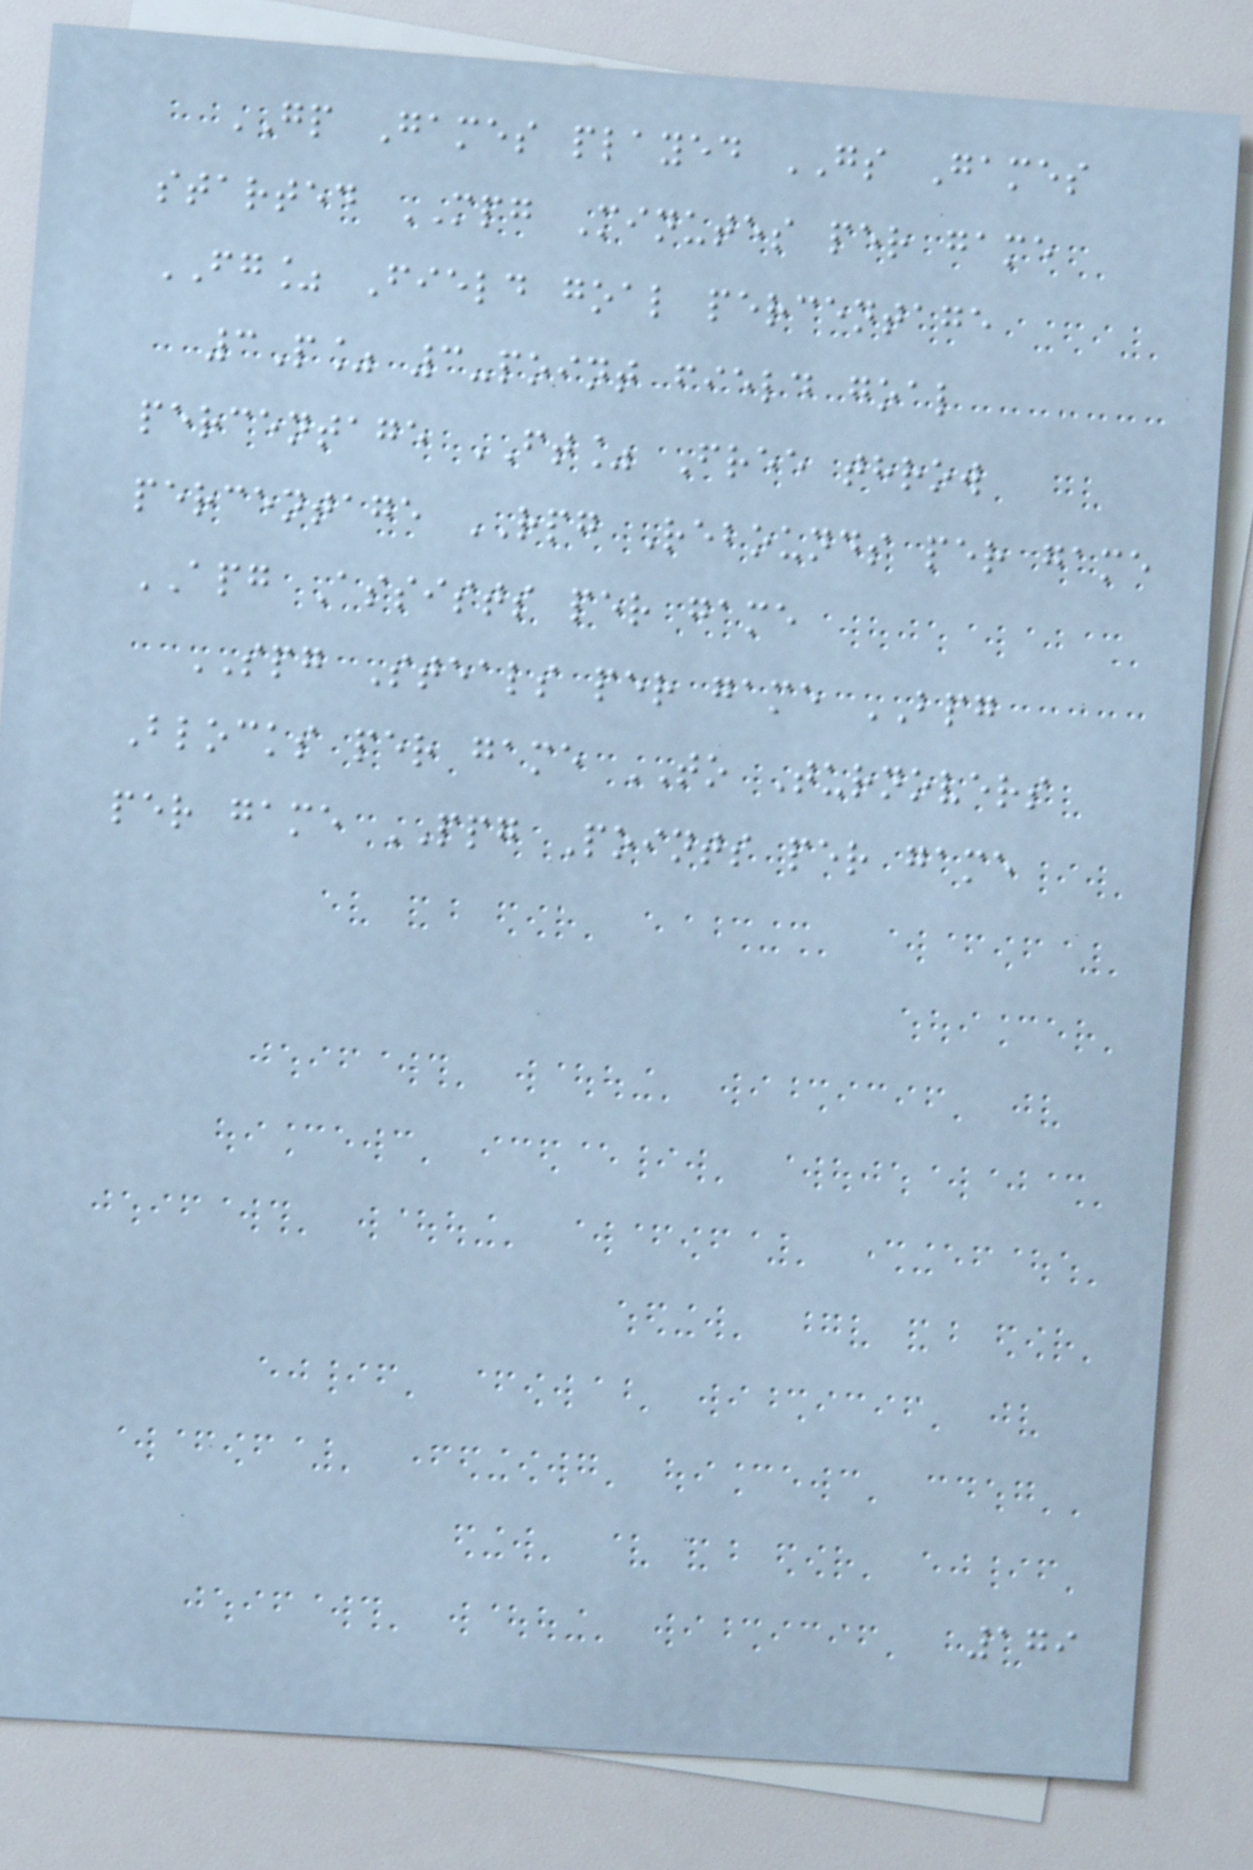GP Games played GS Games
started MPG Minutes per game
FG% Field goal percentage
3P% 3-point field goal
percentage FT% Free throw
percentage RPG Rebounds per game
APG Assists per game
SPG Steals per game BPG
Blocks per game TO Turnovers
per game PPG Points per game
179
